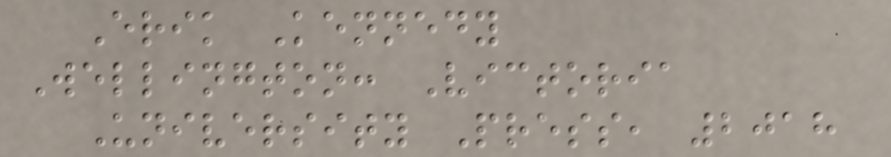Erik Kennedy
Wellington: Victoria
University Press, 2018
